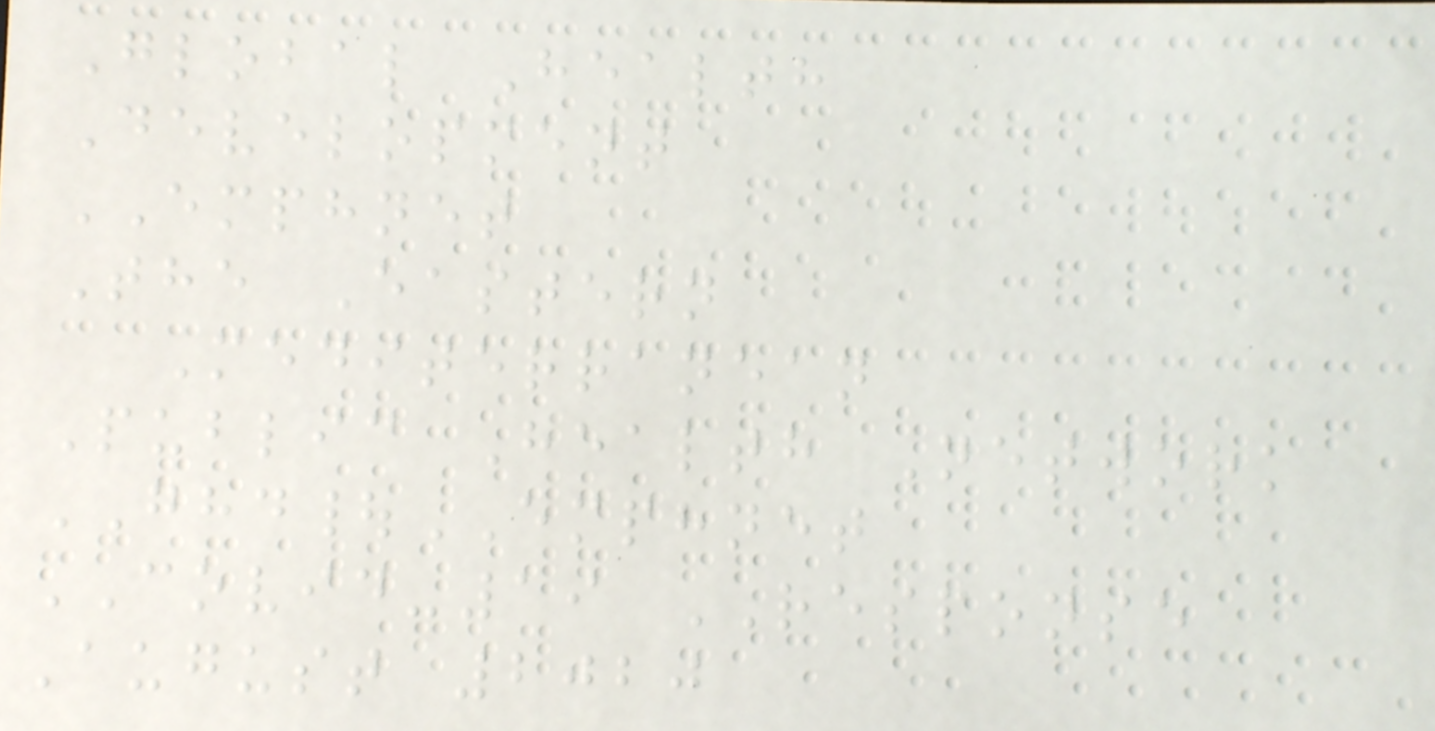Global Health
Development
EMPHNET
The Eastern
Mediterranean
Public Health Network
GHD|EMPHNET
COVID-19 RESPONSE
August 2020
